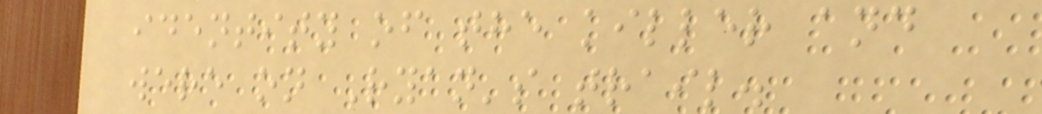identity of the killer and
were on Ryan's trail.
